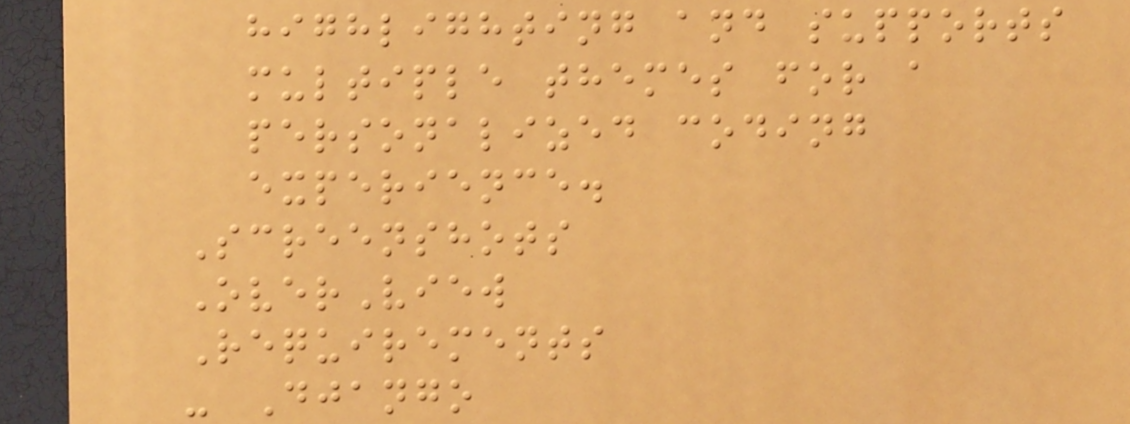highlighting and supports
multiple themes for a
personalized coding
experience.
Screenshots
OverView
Requirements
- Django
